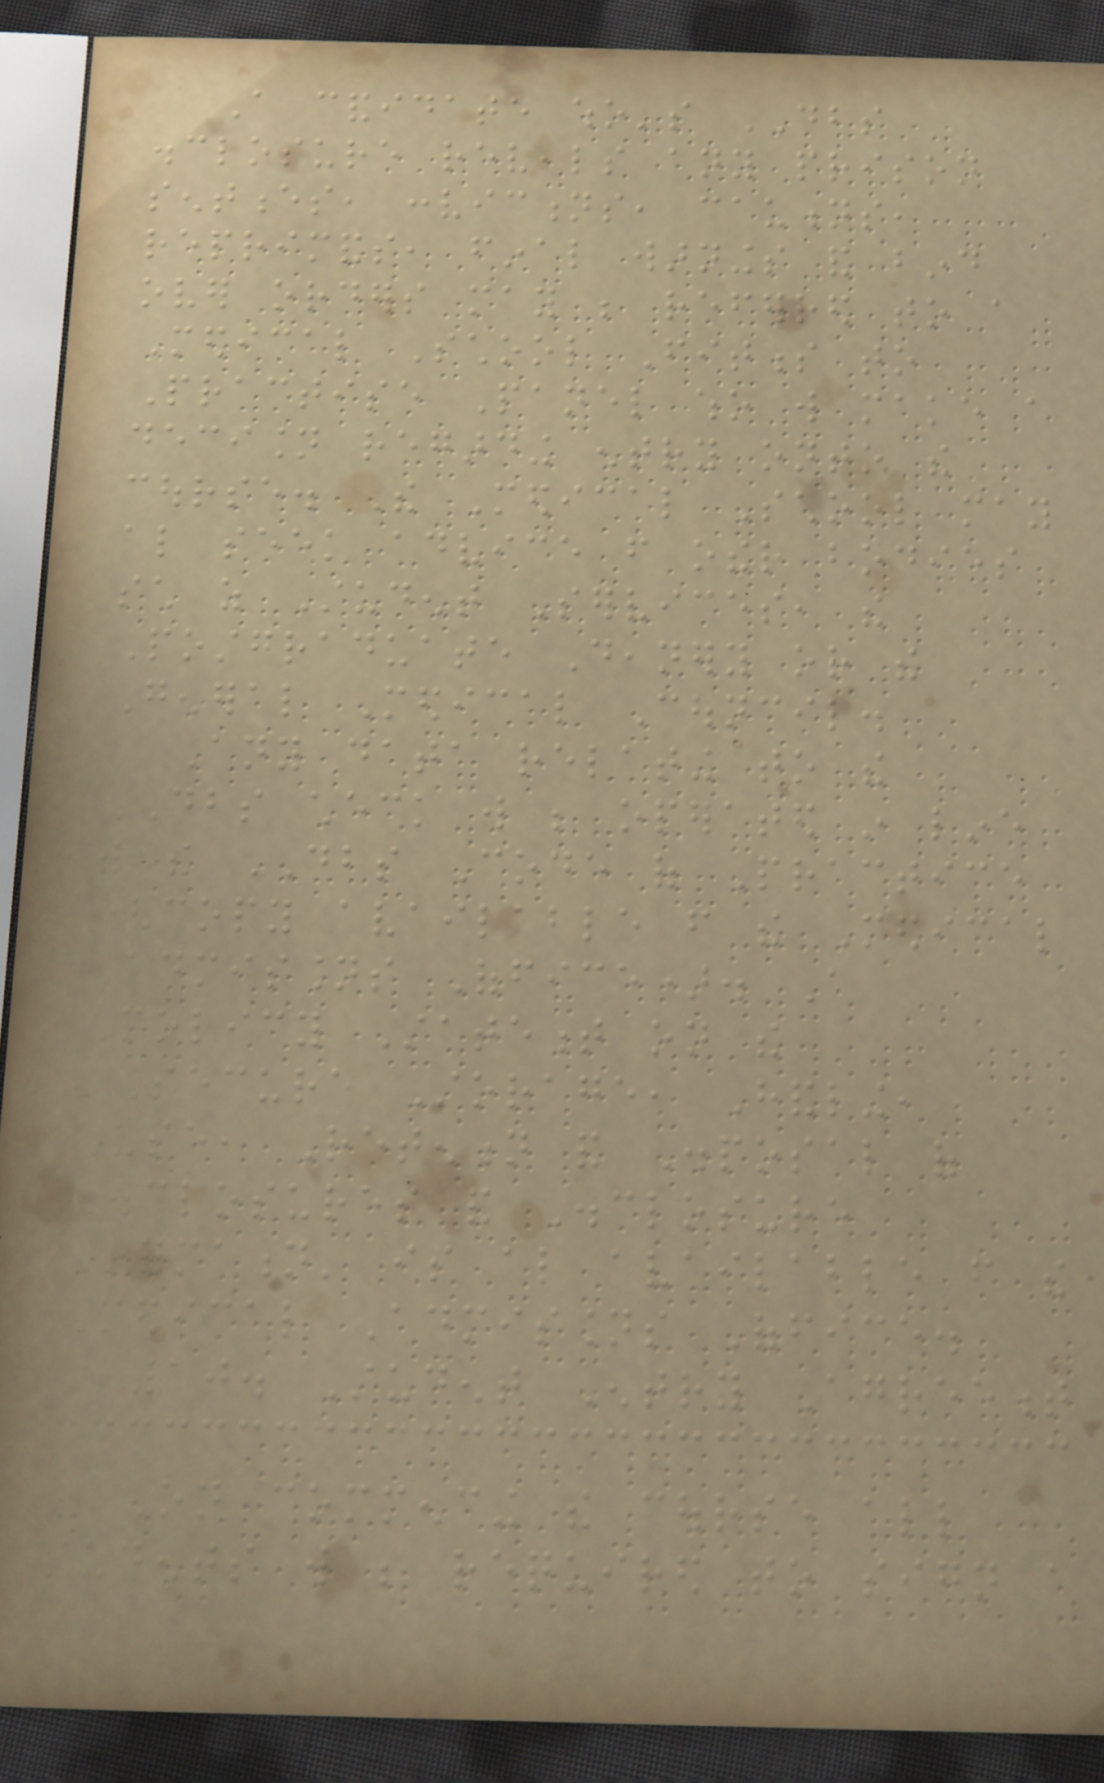A candidate who's DBS
disclosure reveals any prison
sentences, convictions, cautions,
reprimands, final warnings and bind
over orders may be referred to a
Medical School Fitness to
Practise Panel who will make a
decision regarding entry onto the
course. The Medical School may
also seek advice from other bodies
such as Student Services, the
Postgraduate Deanery or the
General Medical Council.
Any data relating to the
DBS check will be operated in line
with the DBS Code of Practice
(copy available from the Medical
Admissions Office). A
Policy Statement on the
'Secure Storage, Handling,
Use, Retention and Disposal of
Disclosures and Disclosure
Information' is also available from the
Medical Admissions Office.
10. Student Entry Agreement
On commencing the course all
students will be required to sign a
